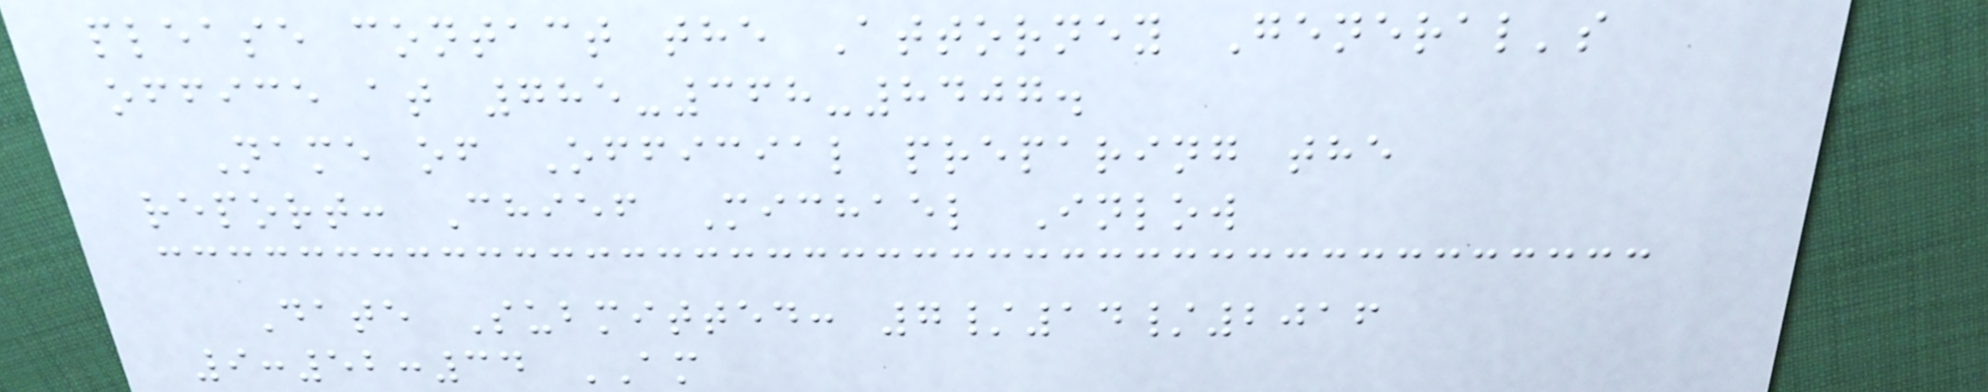please contact the Attorney General's
office at 785-368-8407.
Name of Official preparing the
report: Chief Michael Inlow
Date Submitted: 7/14/2016
9:52:34 AM
